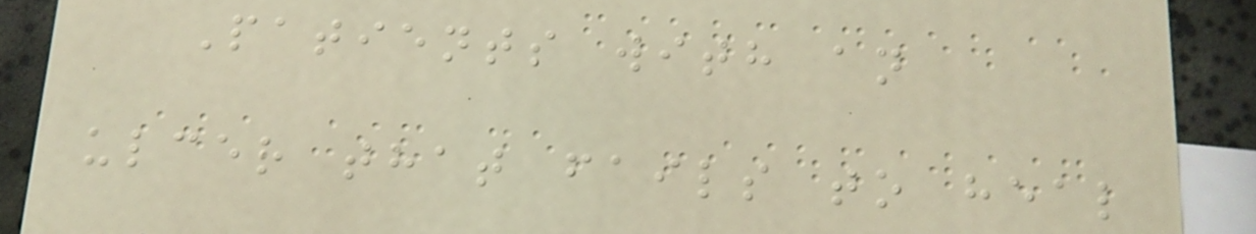Patients with an
ulcer that fails to heal
